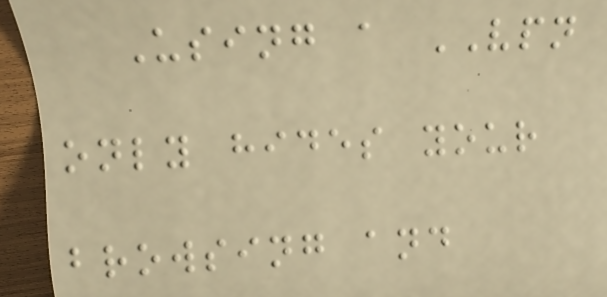Using a VPN
only hides your
browsing and
